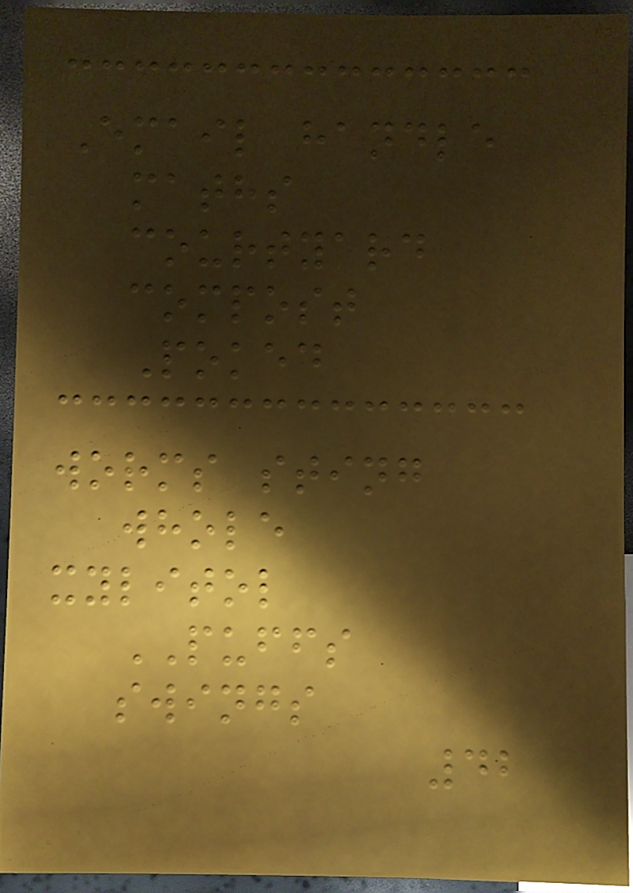Email handle
maths
courtyard
compost
Poked
worms sting
whole
xylitol
PUFFS
swings
42
